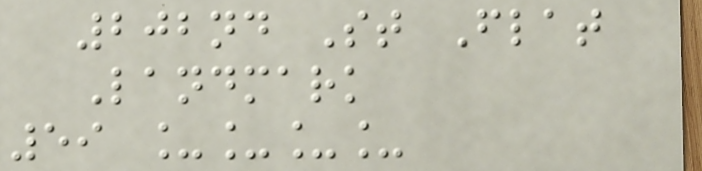202nd St Flat
Landmark
59 ____
